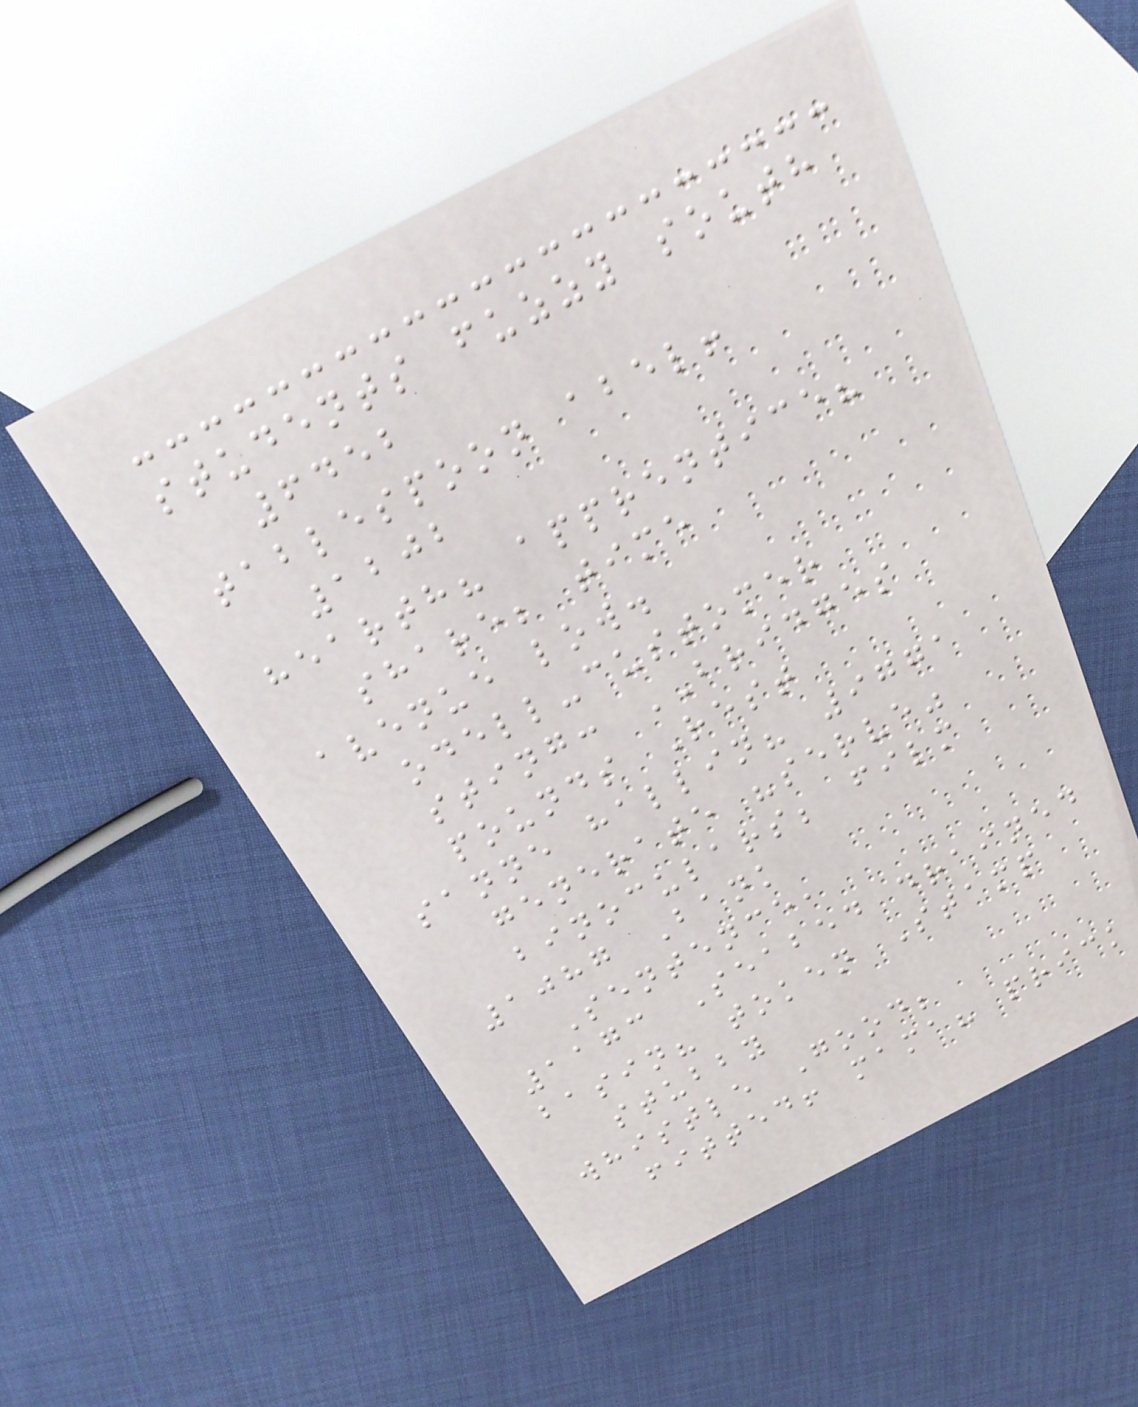students fuzzy south
6452
tablespoon abel!
1202
hearth? apprentice?
share; time
avenue low.
odell-customer
sting: BRIDGES
pounds Rest
sanne hallin? 9771
generate "serve"
binoculars; film
1087 Bank
Sentence,
1173 Seabed drained
basin? token Stamp
stubby
whistle Good;
fitted! mama? prick
